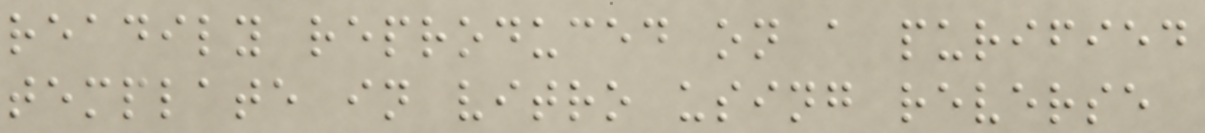readily reproduced on a purified
template in vitro using reverse
